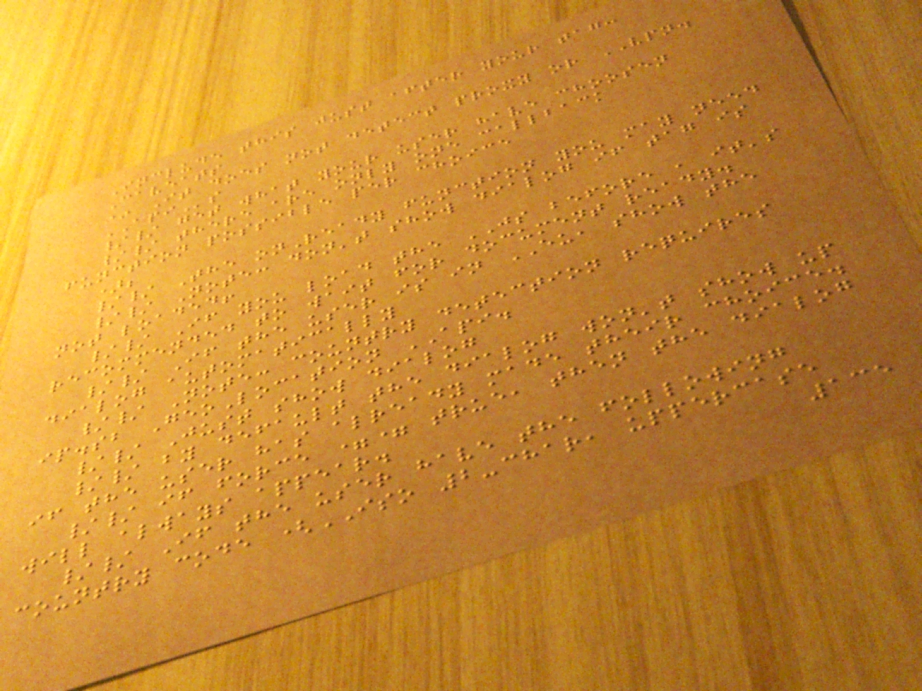Include this just after your tag:
Caveats
* It does not detect proxy or VPN.
APIs
// get what your user have choosen
// there are only one callback
function possible per choice
);
// The onReady function you may need
// Note: don't show dialog if tag is
not loaded!
// If you load the JS before , it's
recommended to wait for document ready.
// If the user is in EU, show the
dialog automatically
// Note: country detection requires
ip.sb GeoLocation API.
// Just show dialog
// by default the dialog won't show up
if the user has already made their choice.
// if force == true, then the dialog
will always appear.
// If the user have the following
country code (ISO 2-char, uppercase
135
